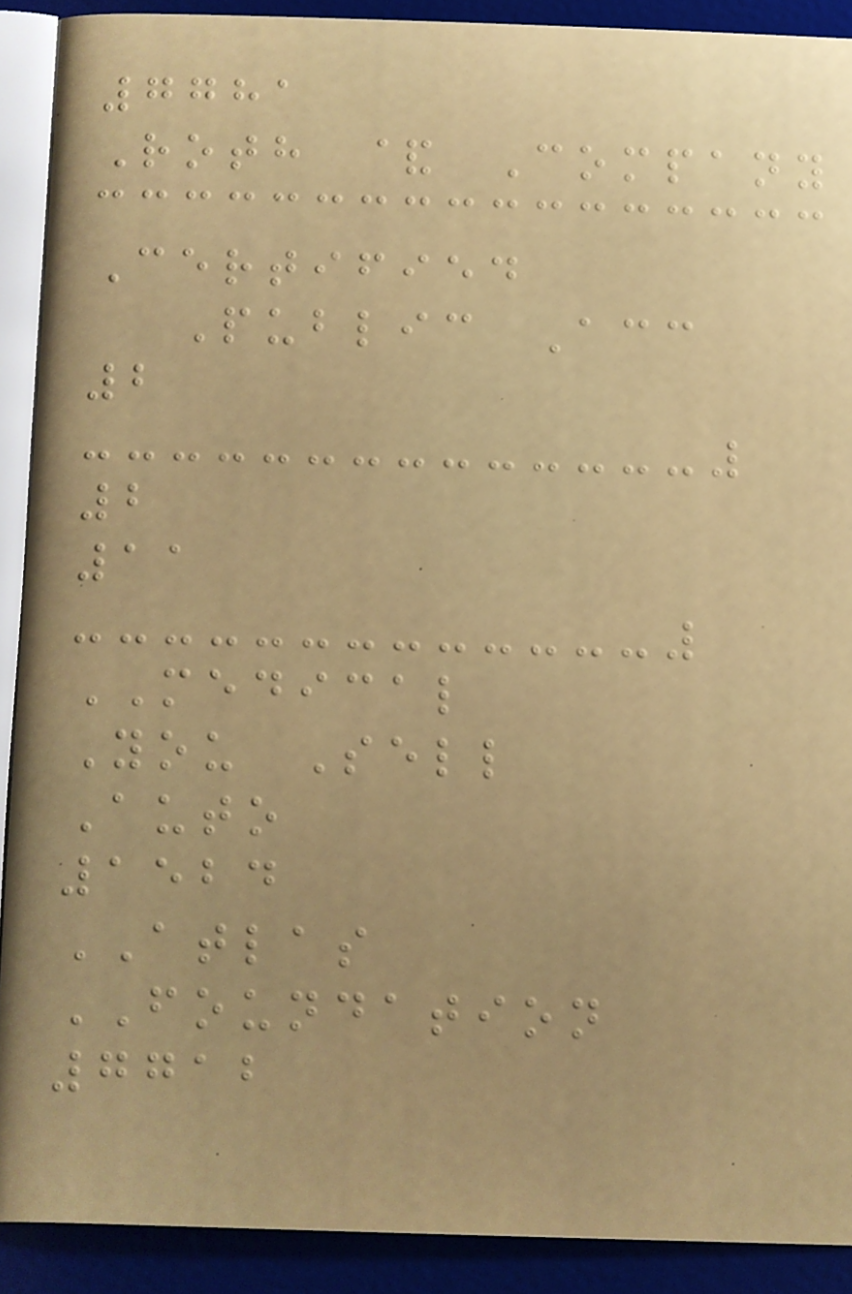7781
Roth & Company
Certified
Public Acc
2
2
11
MEDICAL
You Sell
Auto
1524
ATLAS
FOUNDATION
7712
